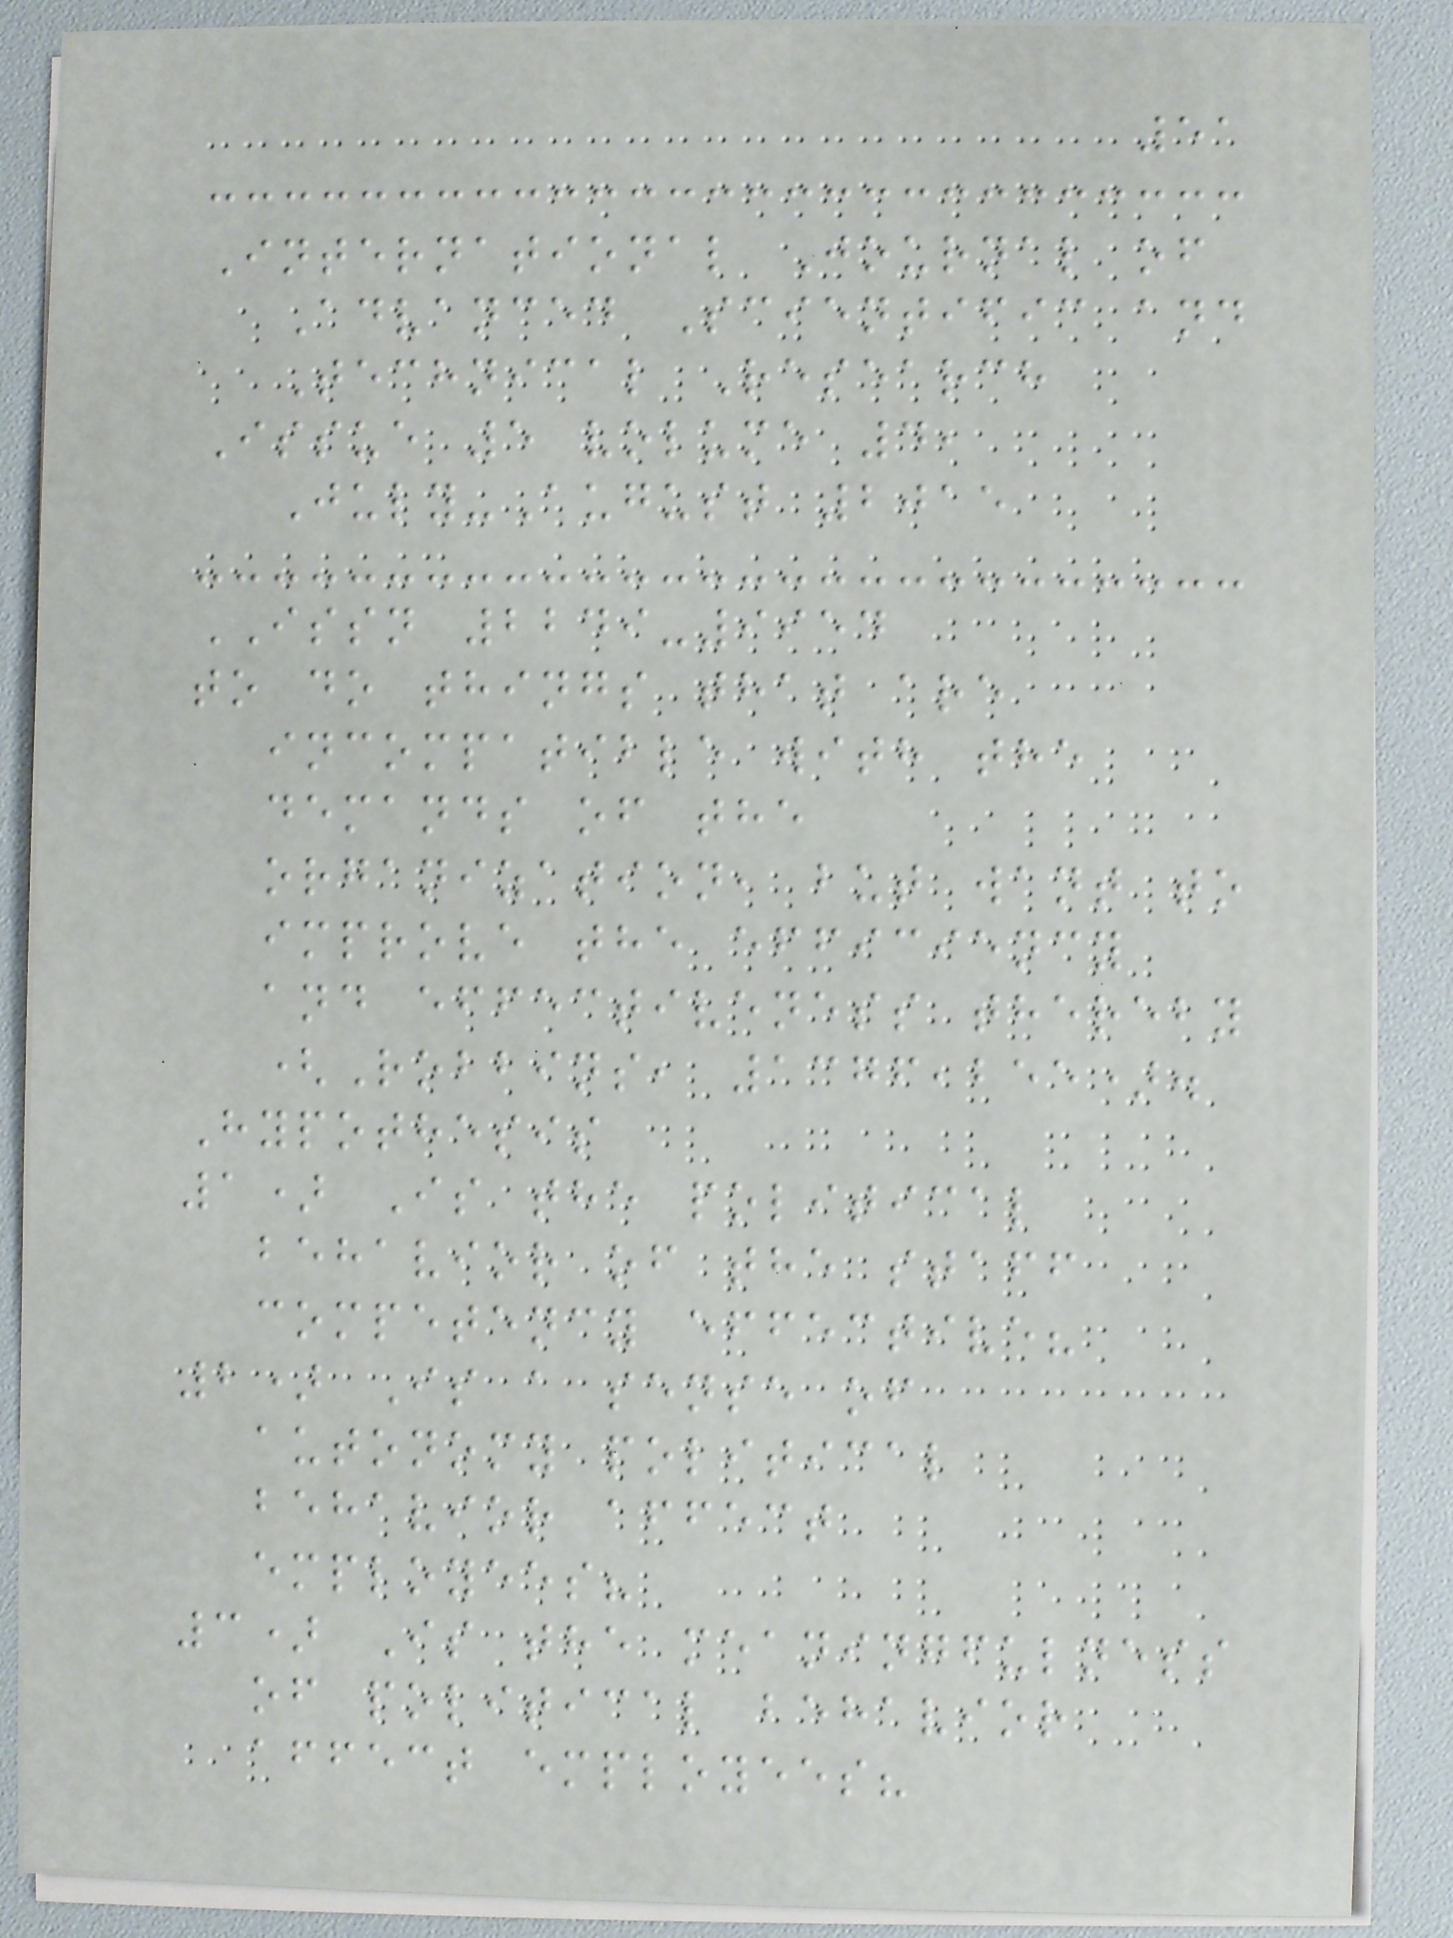51
International Journal of
Advanced Scientific and
Technical Research
Issue 5 volume 4,
July-August 2015
ISSN 2249-9954
to do things that are
incompatible with the
demands of the
organization, but want to
improve the efficiency
and effectiveness thereby
(Robbins, 1376,255).
Hypothesis
1) Is the political
behavior of the staff
competency effective?
2) Is a sense of
autonomy political
behavior affect
employees?
3) Is the meaningfulness
of political behavior
affect employees?
